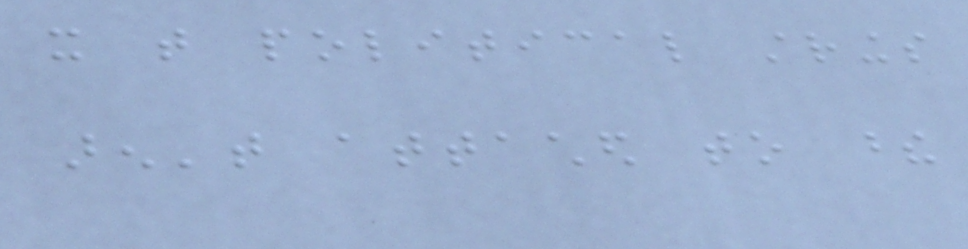it that political strings
aren't attached to these
